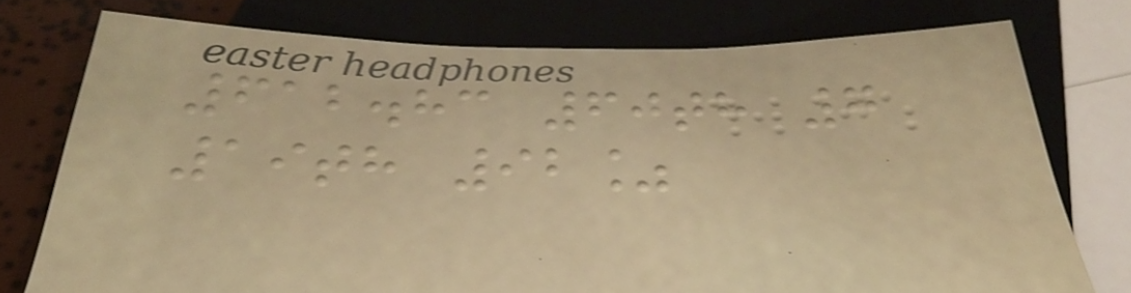612.83 60th 7
19th 92%
